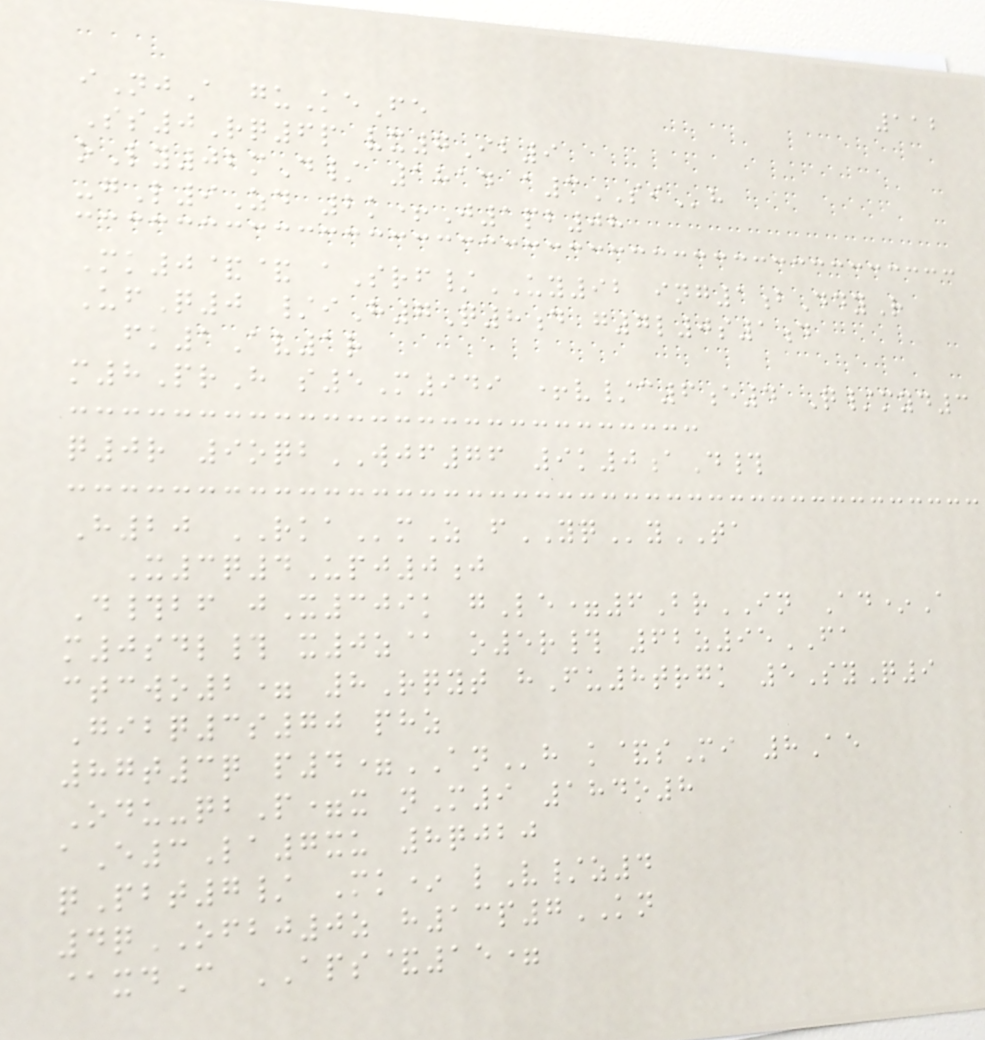112
iNjA guKeFe
Ss0Rq6p vx7Ib9
oLy02mD/ 1814 a3SIh
-gL9Zd 2k+J1pb08
Mk0&& aSrf/UY92 ing1bDdyR
UfQ0 /iH7Q8d g7l0s1d
fk1Av1r
m8PrH s5M949 +v/c6e4 Q/myd3
q0r 9oqbWJF76 9k0aD#
H20 RKAmZ fYQyTA
X3q4Upj0j
D#bf jX309k gLe=6BrIN Ad*A
m0sdl# x0z@ o5r# 62z95FA
ctcwo2= 8Rqyt hFu8trgk 5SyQ9
Gibq3s70 phz
87t3q p4=ANh k&sMi 8Ae
Odu-qbP=x nM9 184o8
aE3La7xu 8qjbj
qPbt7/ Mk* lV/z4
4qOFBJ0z h13p7KN
@xdC APS&15=
